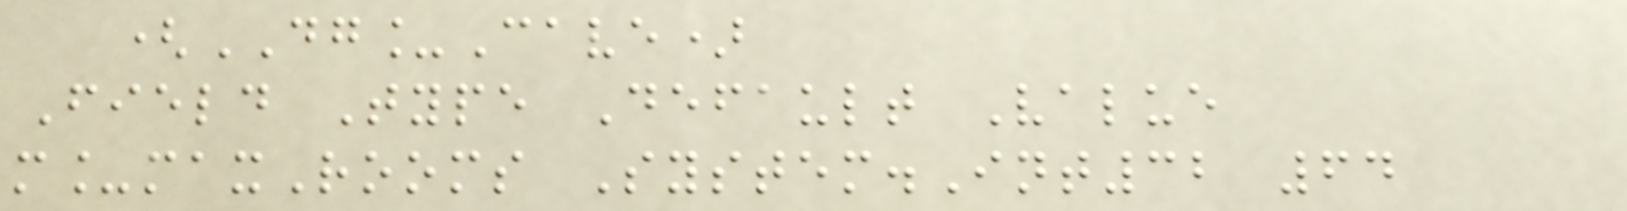(DG_Cave)
Field Type Default Value
m_maxRooms System.Int32 64
